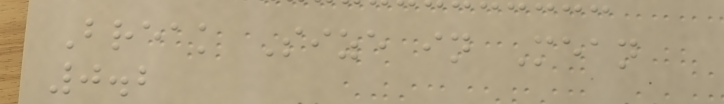Break Size in Mean
0.2
